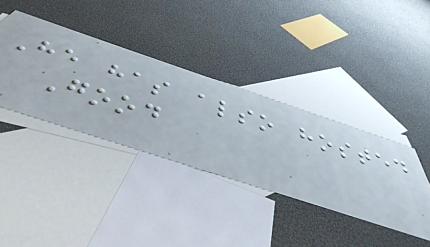He has also hosted
Good
